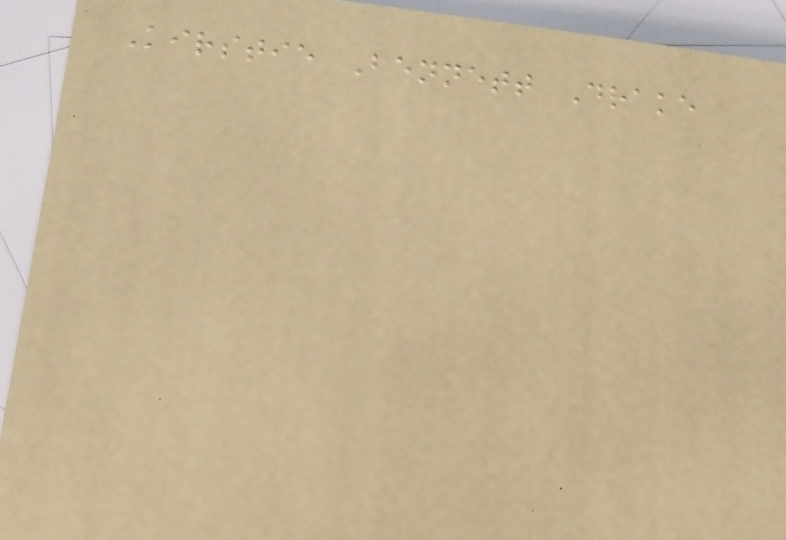Kirstie Bennett Drake
